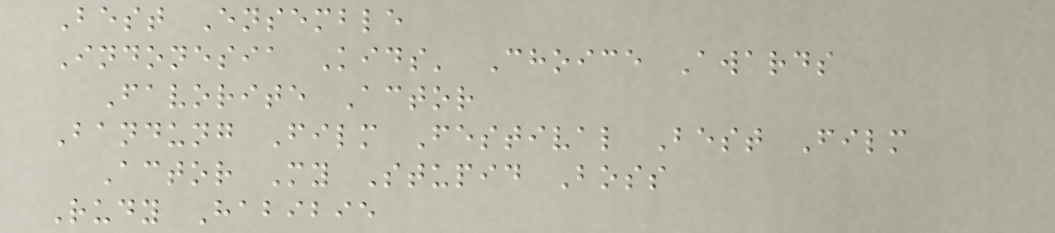Best Ensemble
Indonesia Kids' Choice Awards
Favorite Actor
Bandung Film Festival Best Film
Actor My Stupid Boss
Rudy Habibie
